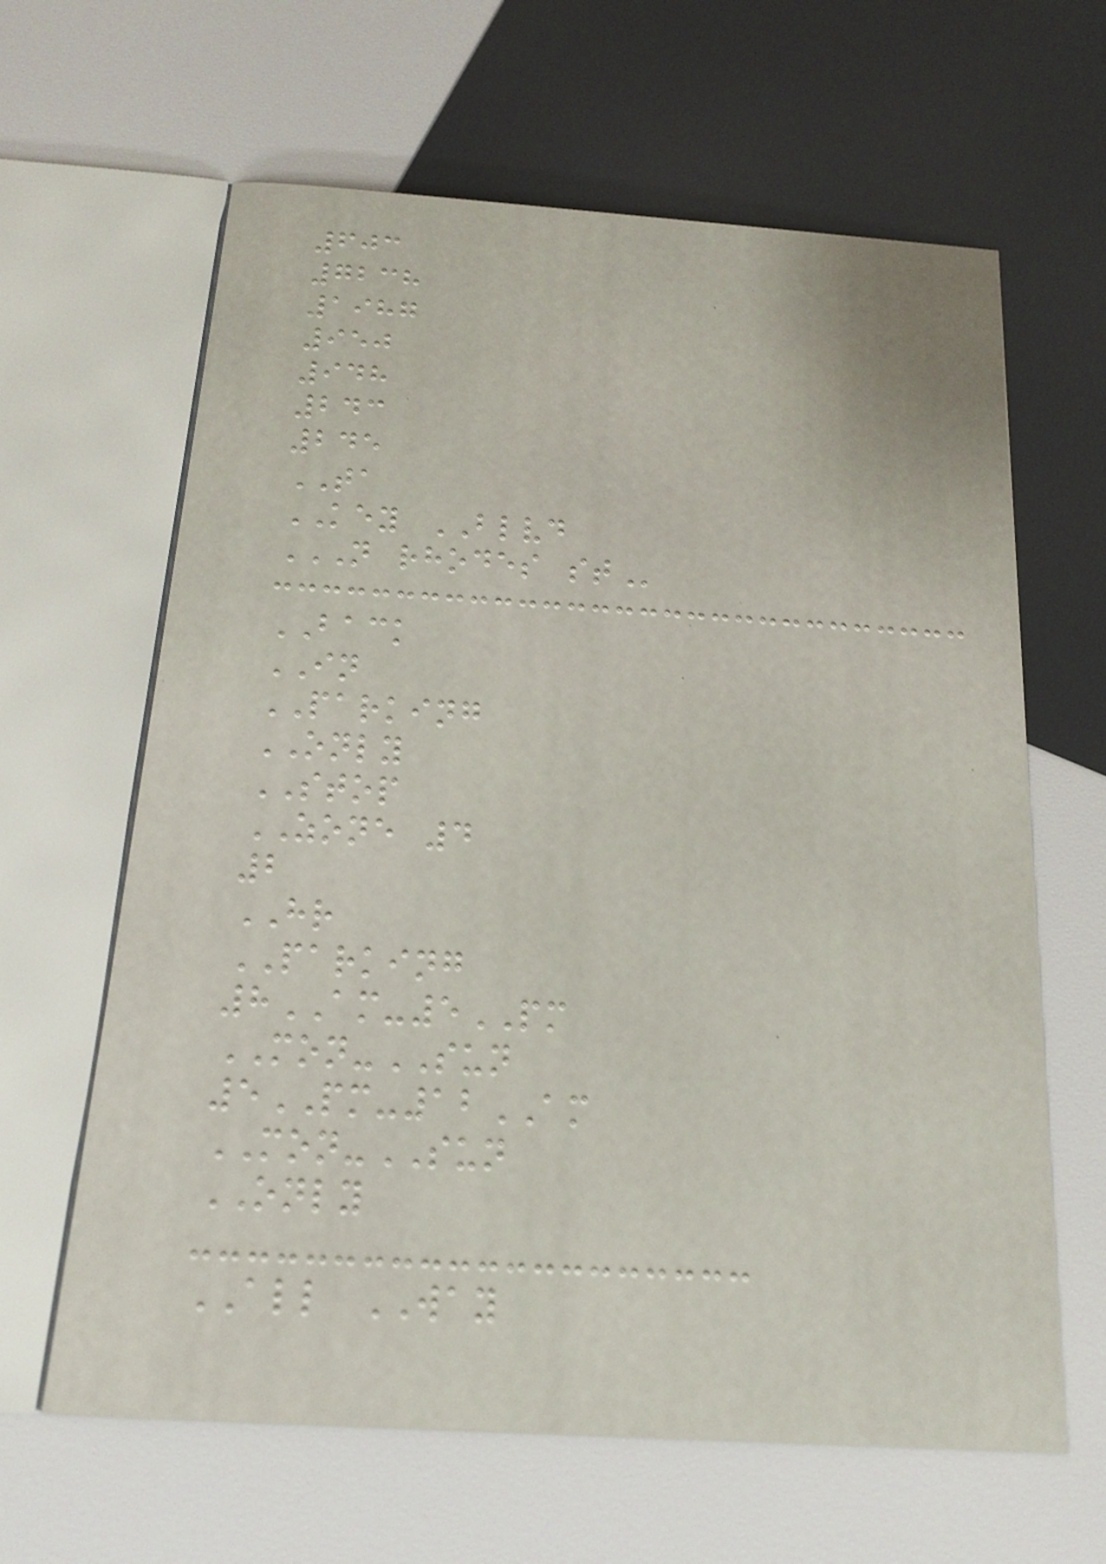603
7238
1987
950
948
243
245
TA
KEY BLVD
N RHODES ST
BACK
IN
PARKING
ONLY
STOP
ZONE 4
2
HR
PARKING
8AM-5PM
MON-SUN
5PM-12AM
MON-SUN
ONLY
ALL WAY
